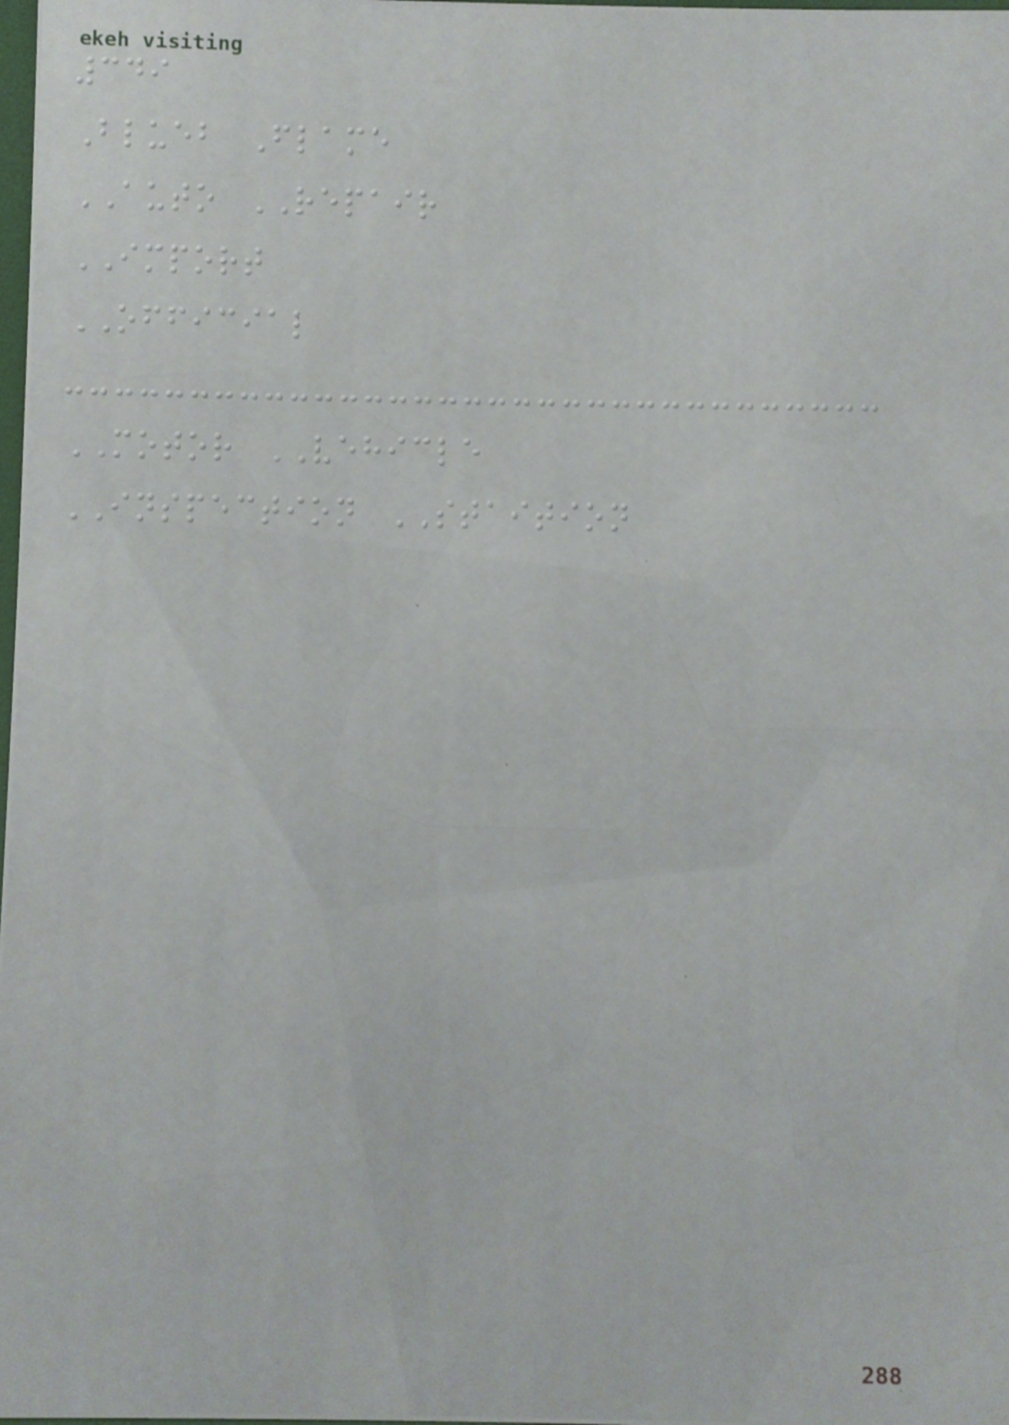349
Blueb Flame
AUTO REPAIR
IMPORT
OFFICIAL
MOTOR VEHICLE
INSPECTION STAITION
